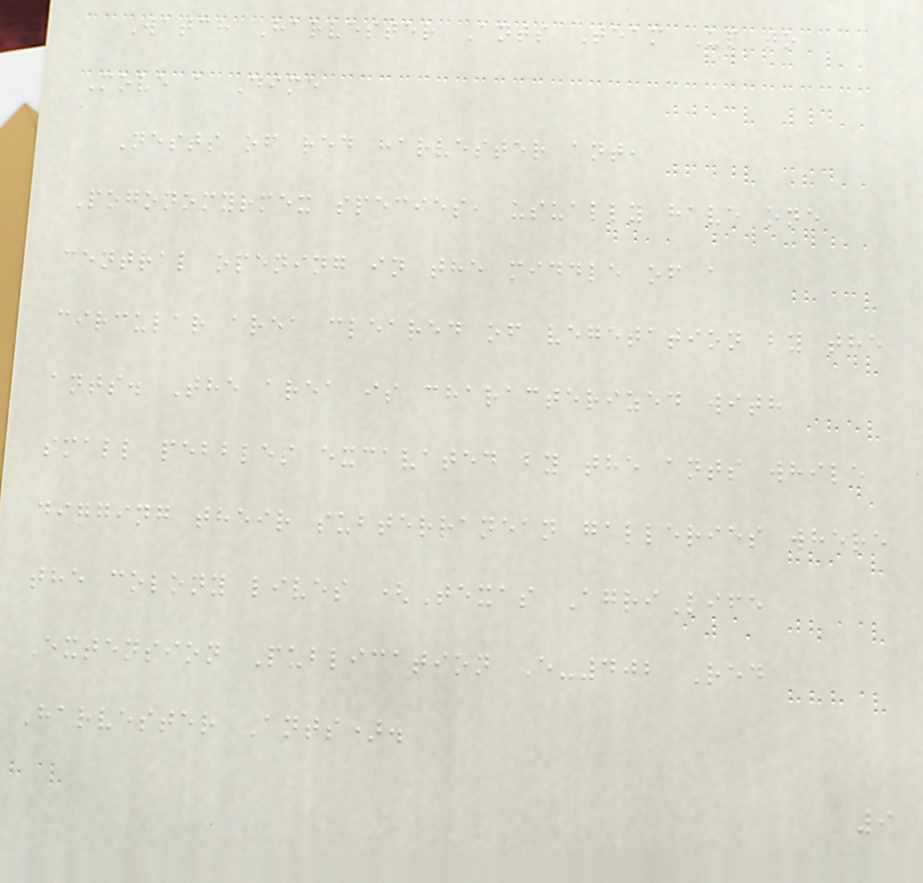Watch Harvester Ants Team Up to
Move a Dime
Nests of red harvester ant,
Pogonomyrmex species, usually have one
central opening in the middle of a
circular area cleared of vegetation by the
ants. The area is characterized with
small pebbles excavated by the ants while
digging their subterranean galleries where
the colony lives (Texas AgriLife
Extension Publication E-402 Red
Harvester Ants).
9
